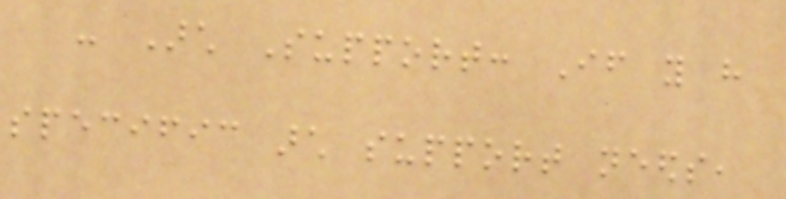- Arch Support: If you have
specific arch support needs,
